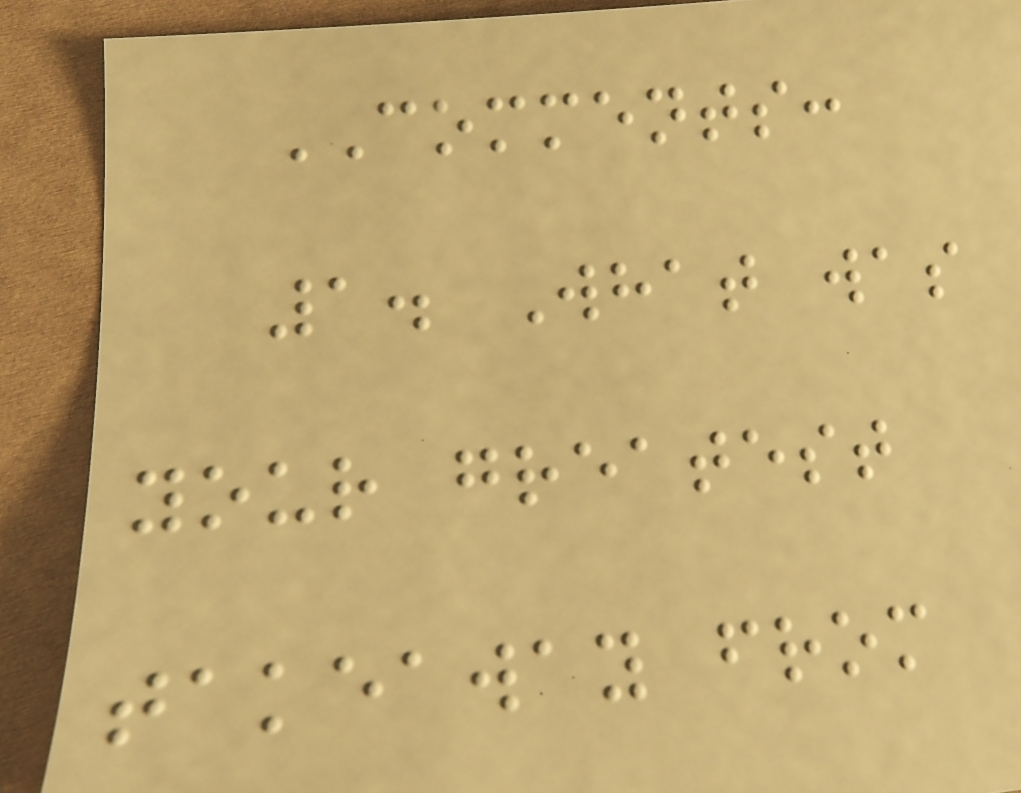COMMENTS:
1. What was
your greatest
takeaway from
